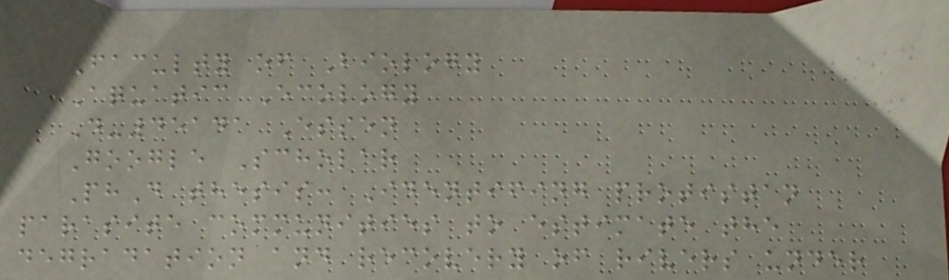Faculty of Biology
Aquatic Ecology
D-45141 Essen
Google Scholar
PhD thesis: Identifing protistan
parasite communities to estimate the
degradation and recovery of rivers under
